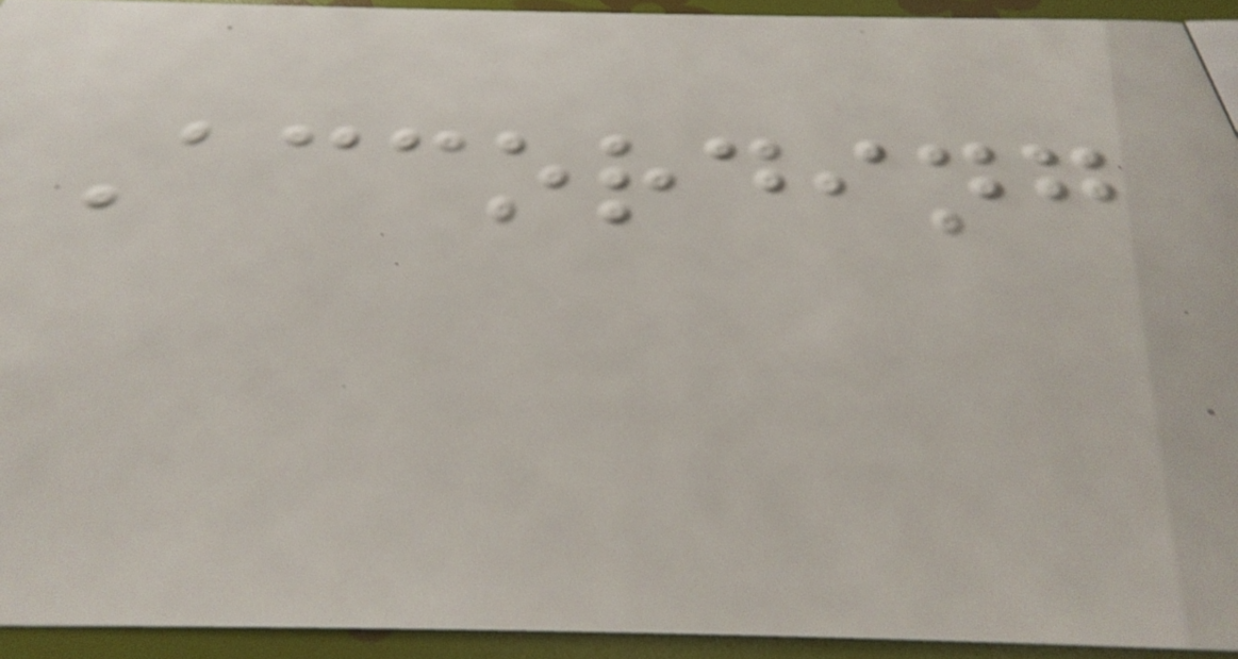According
